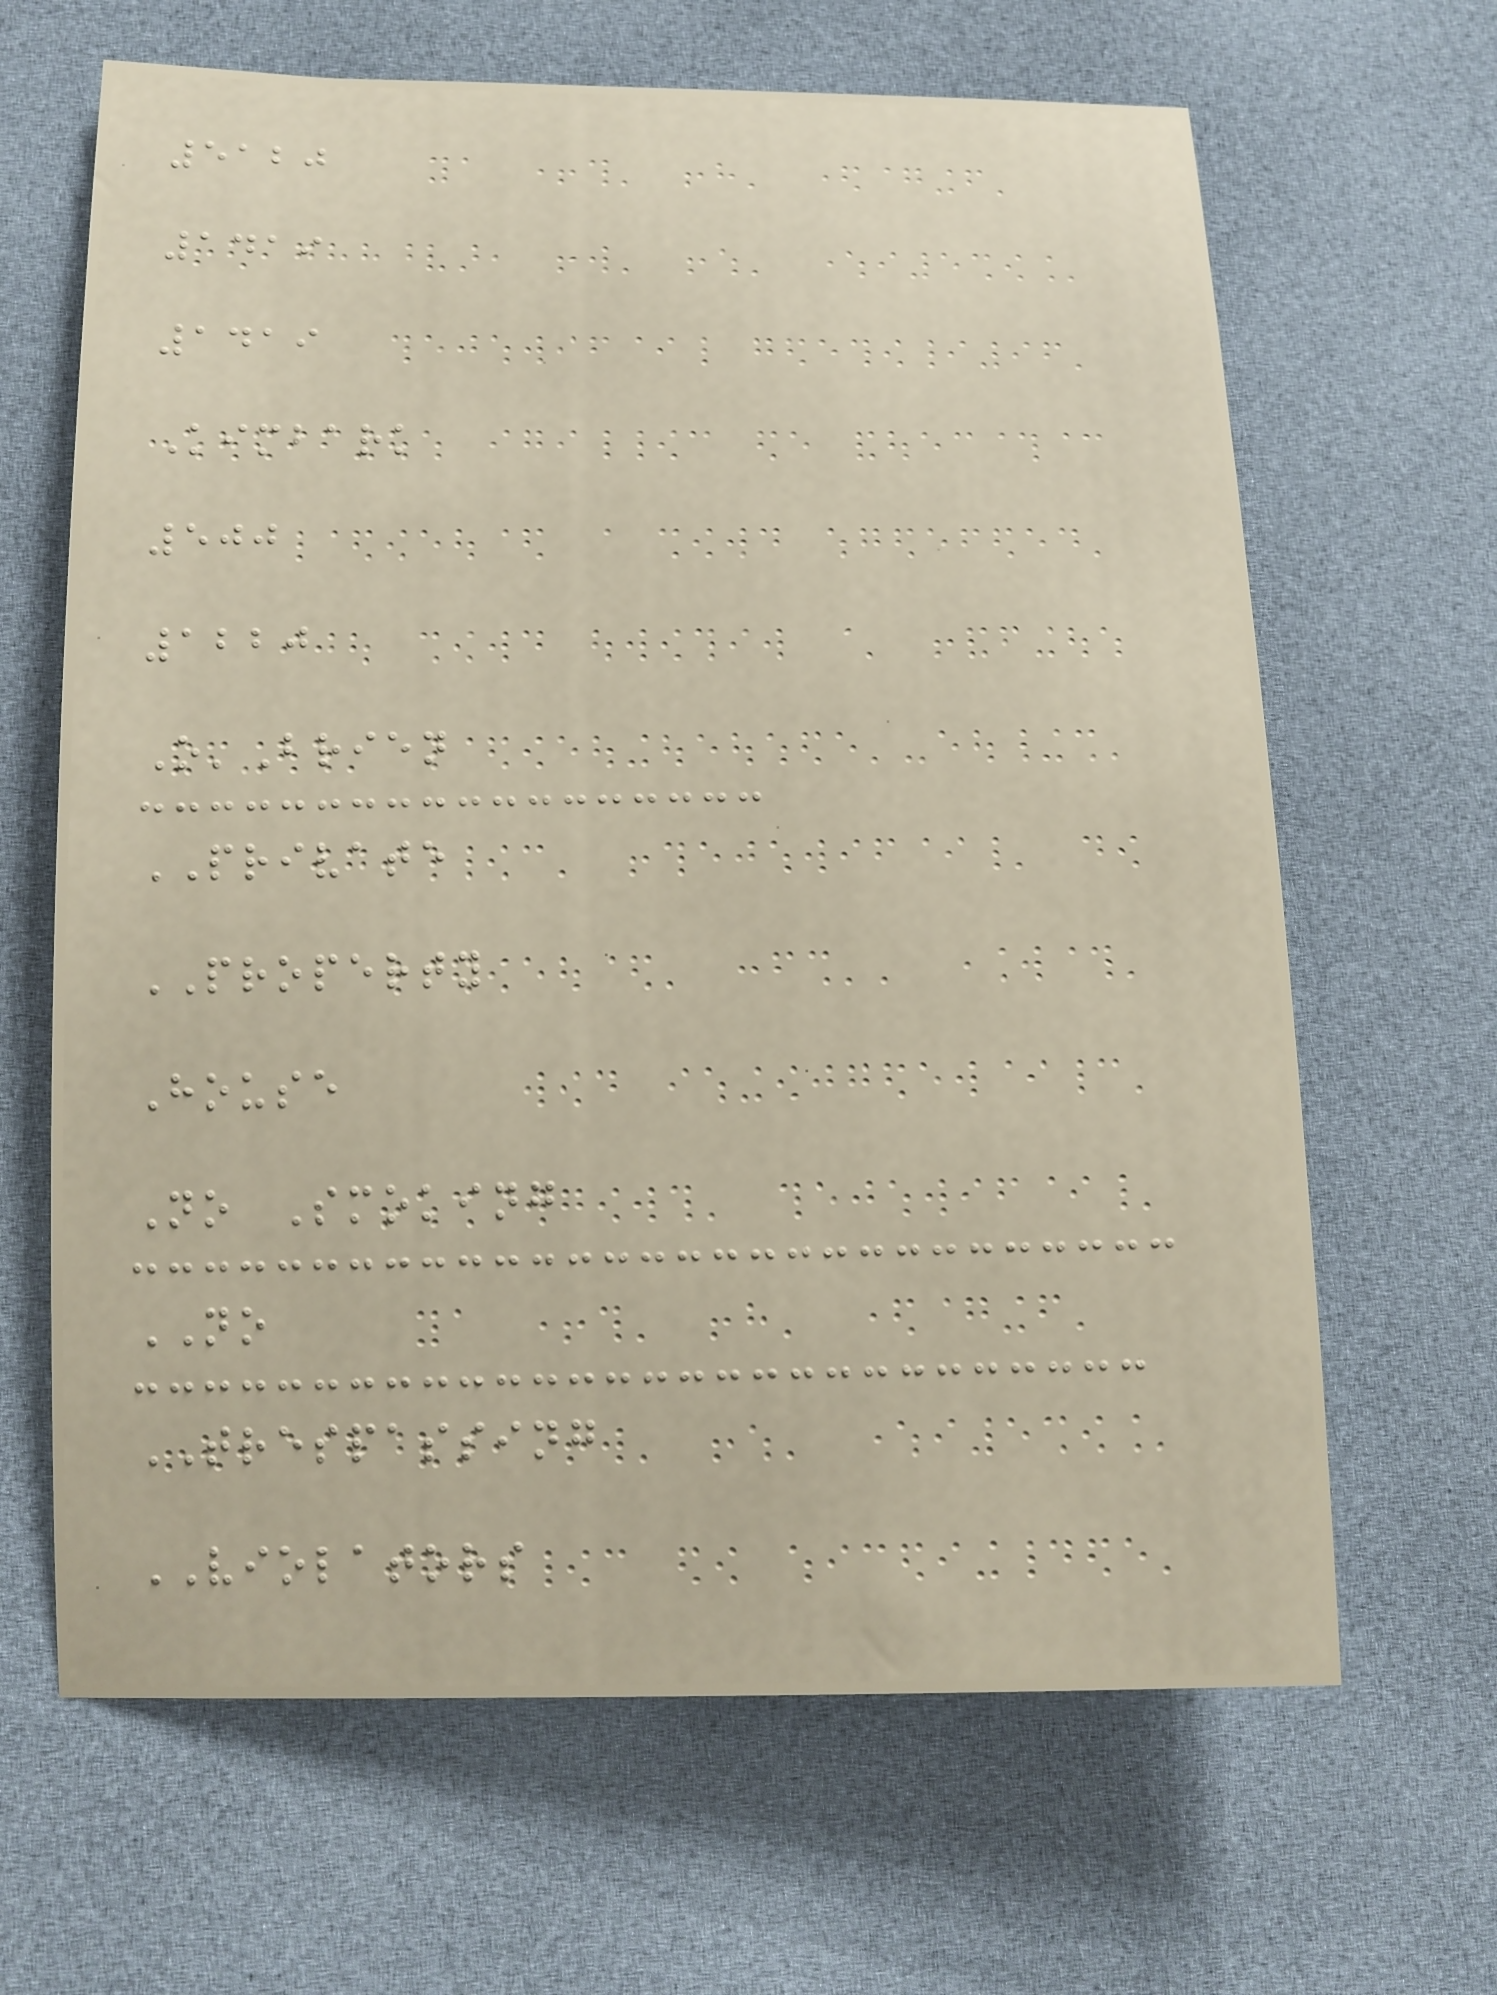5120
1419
1419
Kimbark
500
1220
O'Brien
PRIVATE
PROPERTY
House
No Smoking
NO
TRESPASSING
VIOLATORS
